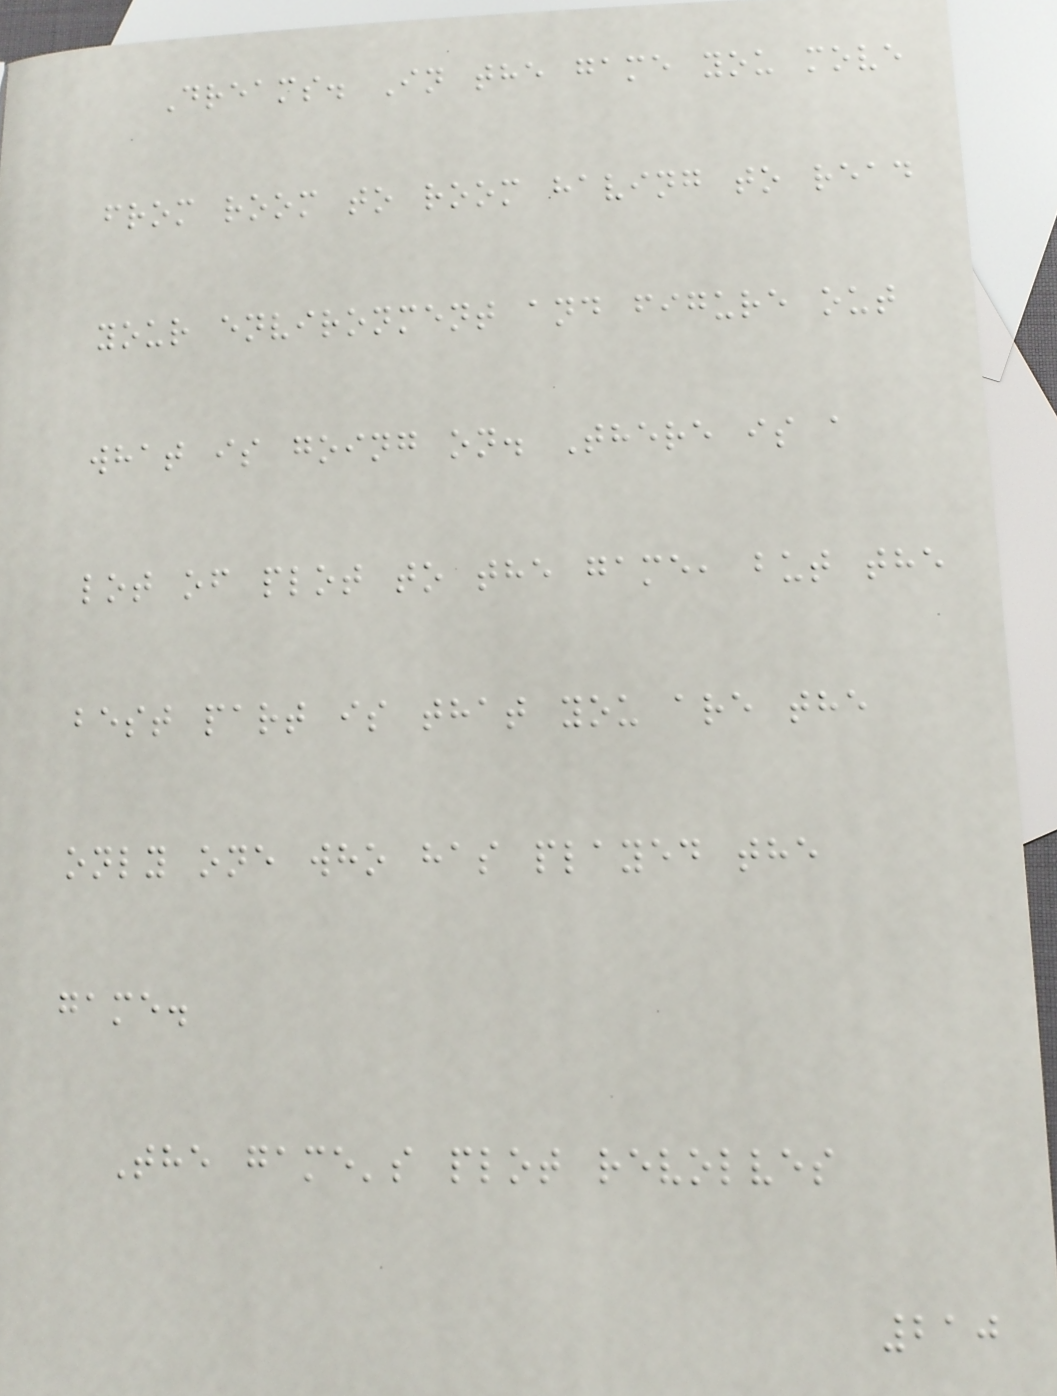Dreams. In the game you move
from room to room having to read
your environment and figure out
what is going on. There is a
lot of plot to the game, but the
best part is that you are the
only one who has played the
game.
The game's plot revolves
210
